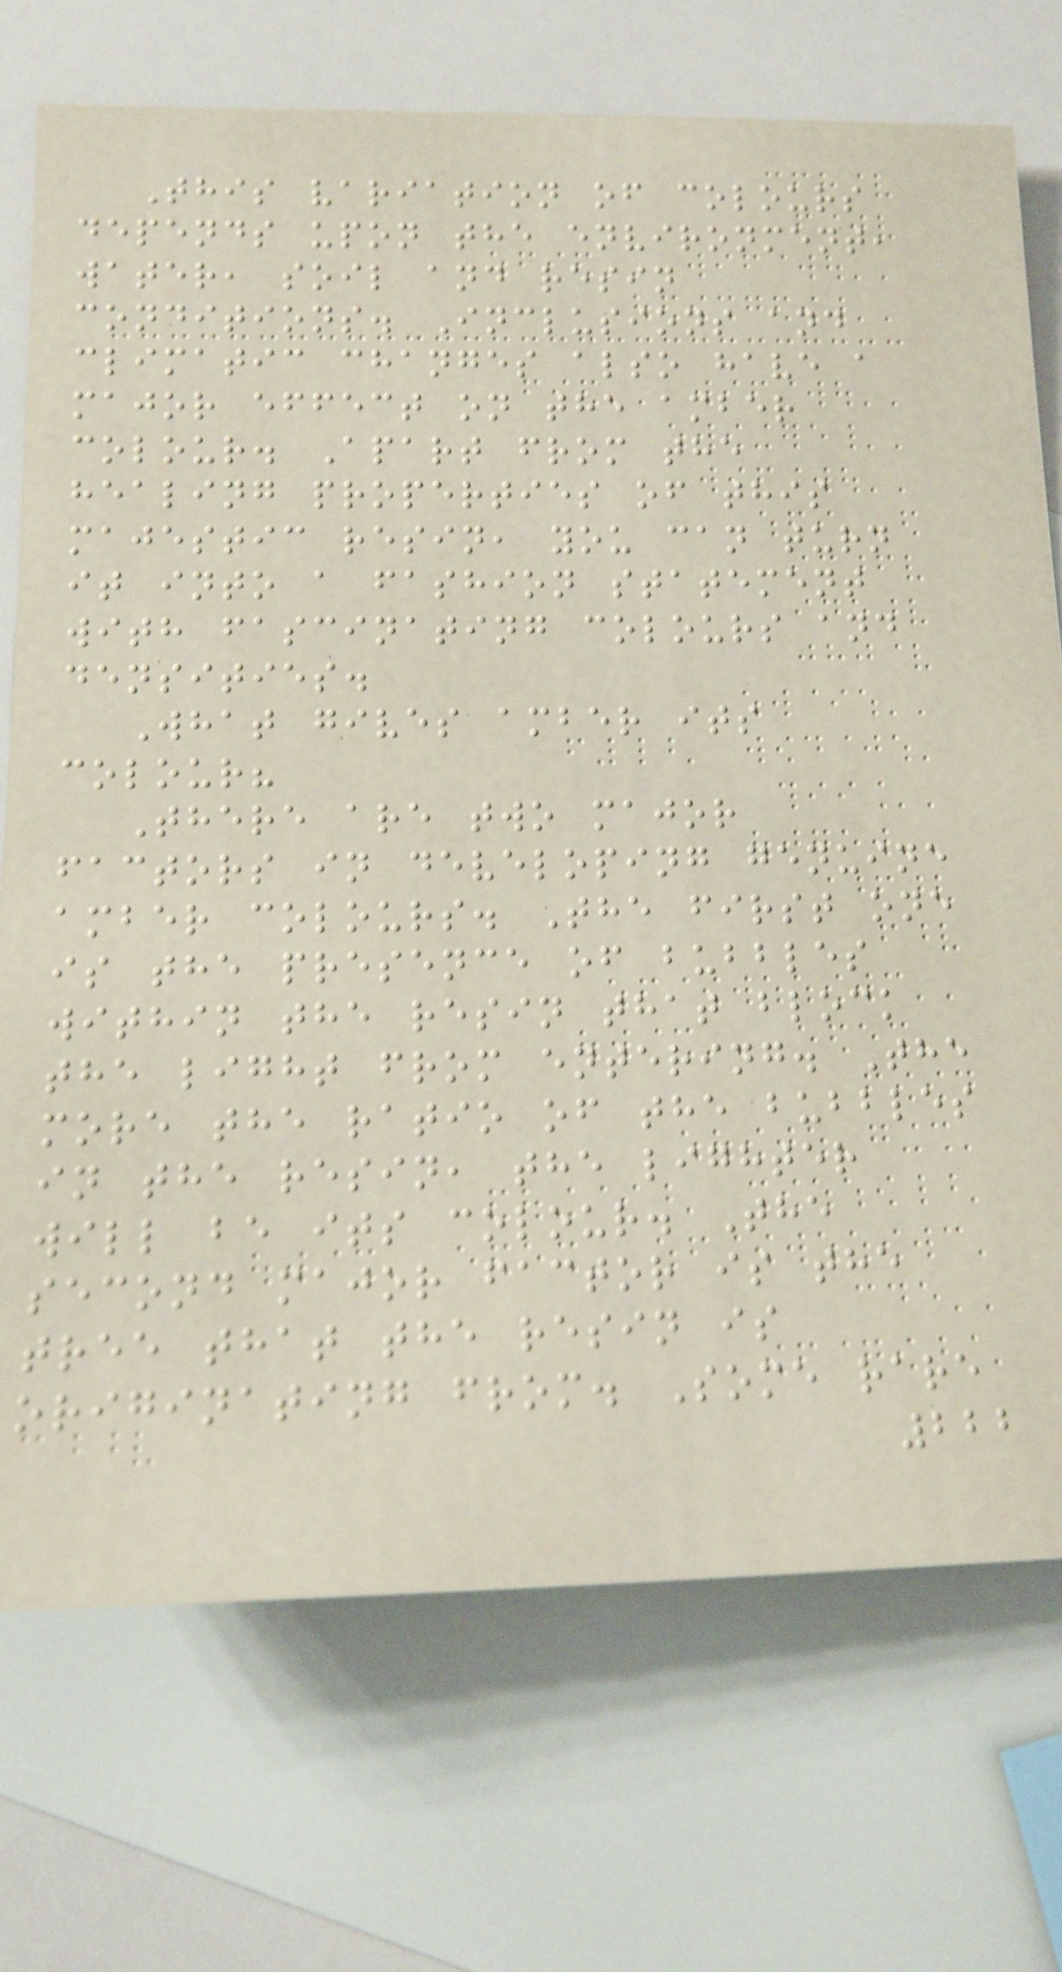This variation of colours
depends upon the environment,
water, soil and resin
conditions. Inclusions and
climatic changes also have a
major effect on the amber
colour. Apart from the
healing properties of this
majestic resin, you can turn
it into a fashion statement
with fascinating colours and
densities.
What gives amber its
colour?
There are two major
factors in developing genuine
amber colours. The first one
is the presence of bubbles
within the resin that block
the light from entering. The
more the ratio of the bubbles
in the resin, the lighter
will be its colour. The
second major factor is the
tree that the resin is
originating from. Some rare
222
